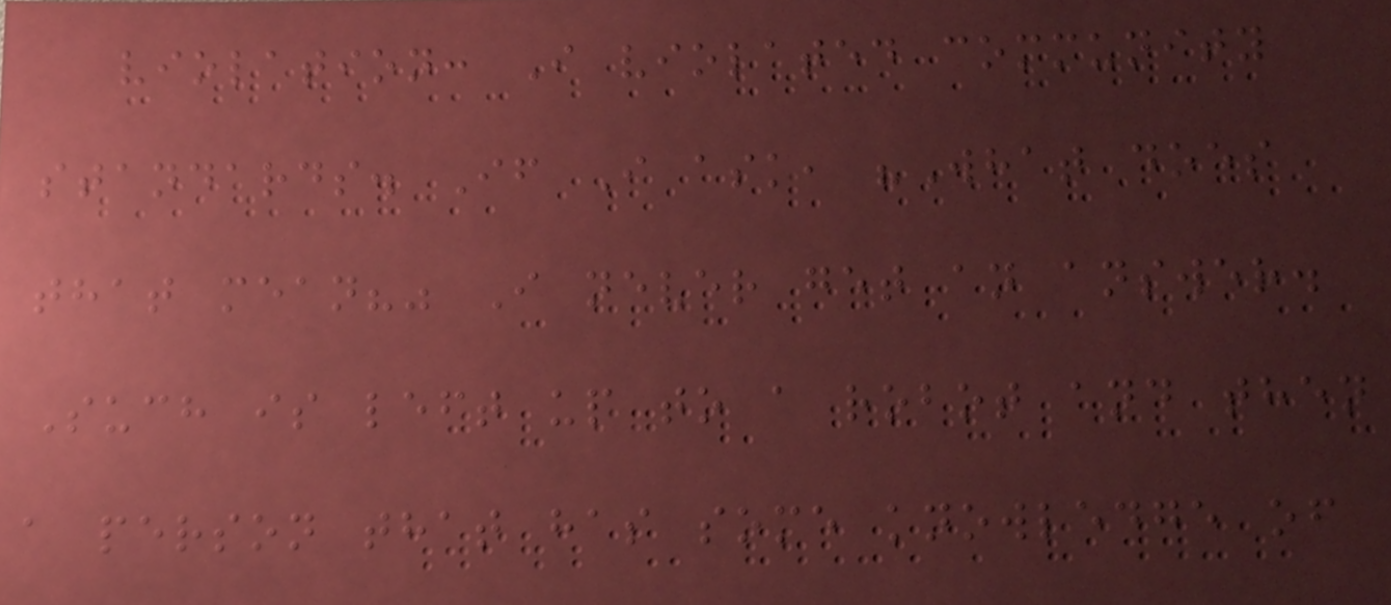violation: I violated community
standards. If I ask, "What does
that mean?" I never get an answer.
Such is left up to a robot and then
a person that has some knowledge of
